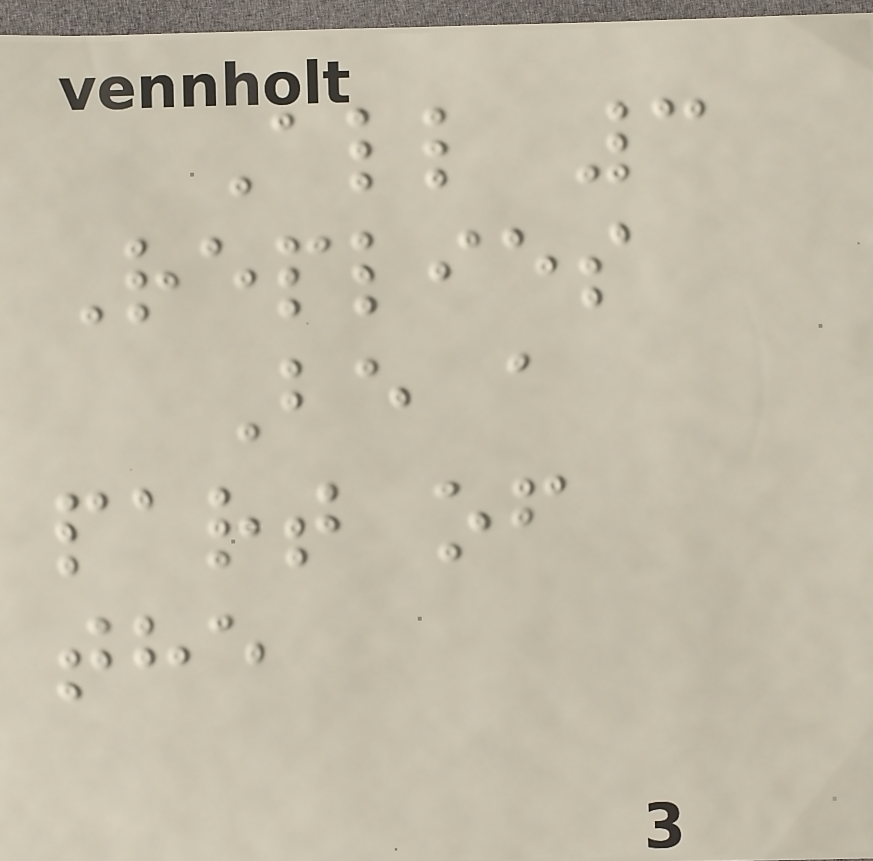All 3
Replies
Be a
part of
the
